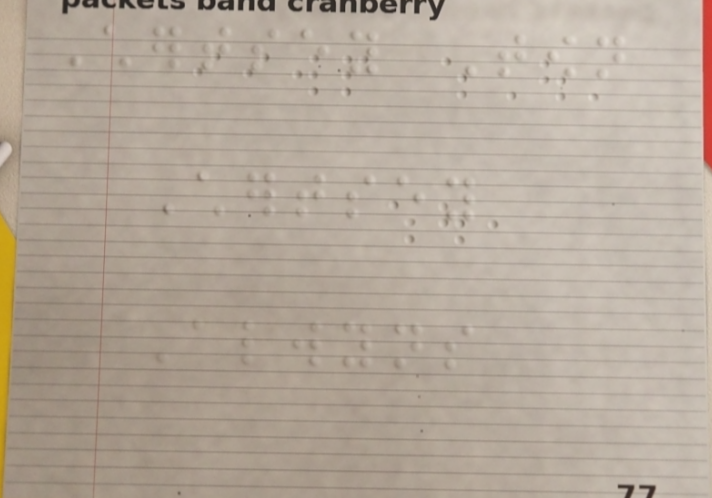Chertsey Town
Chertsey
Alwyns
